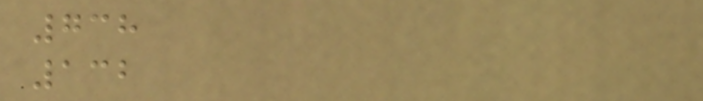738
132
